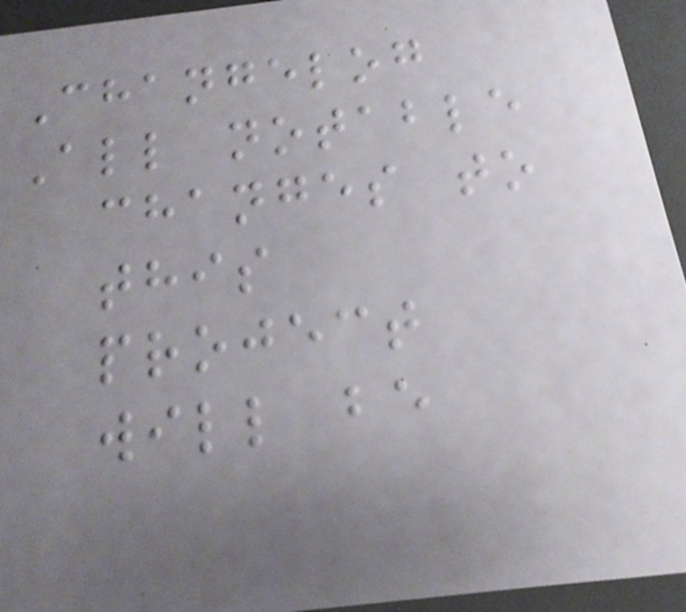Changelog
All notable
changes to
this
project
will be
